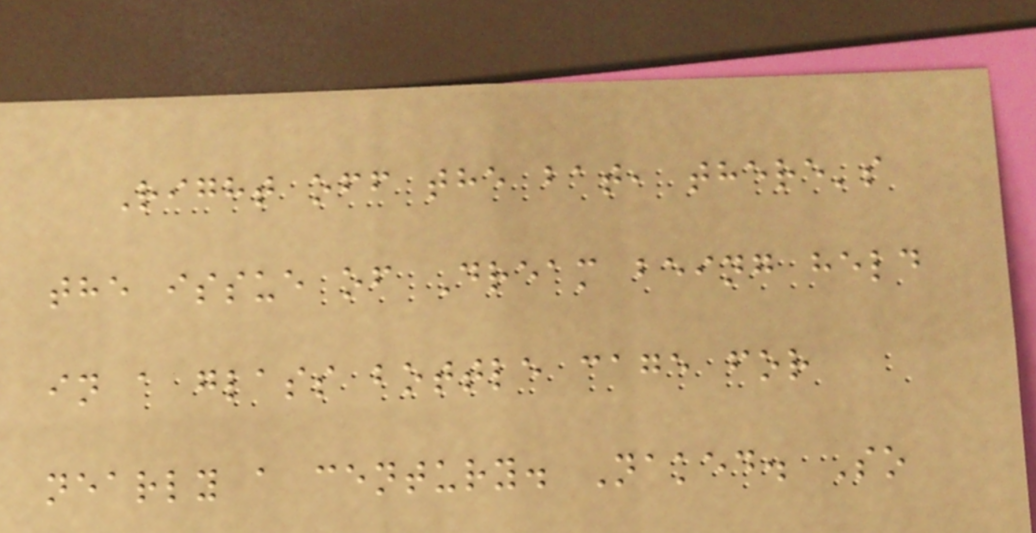Right off the bat, there's
the issue of Dream being held
in a glass bottle cage for
nearly a century. Naked. So
